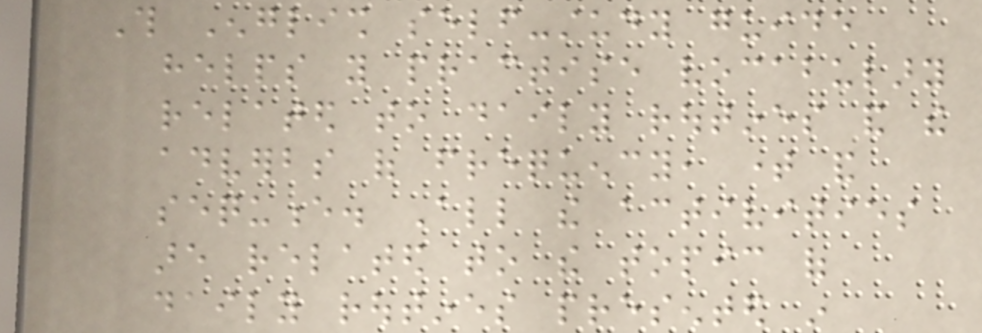This English self-study guide
helps you practise vocabulary
related to daily routines and the
adverbs of frequency, time and
sequence. All the activities
are related to the topic of
daily routines presented in
